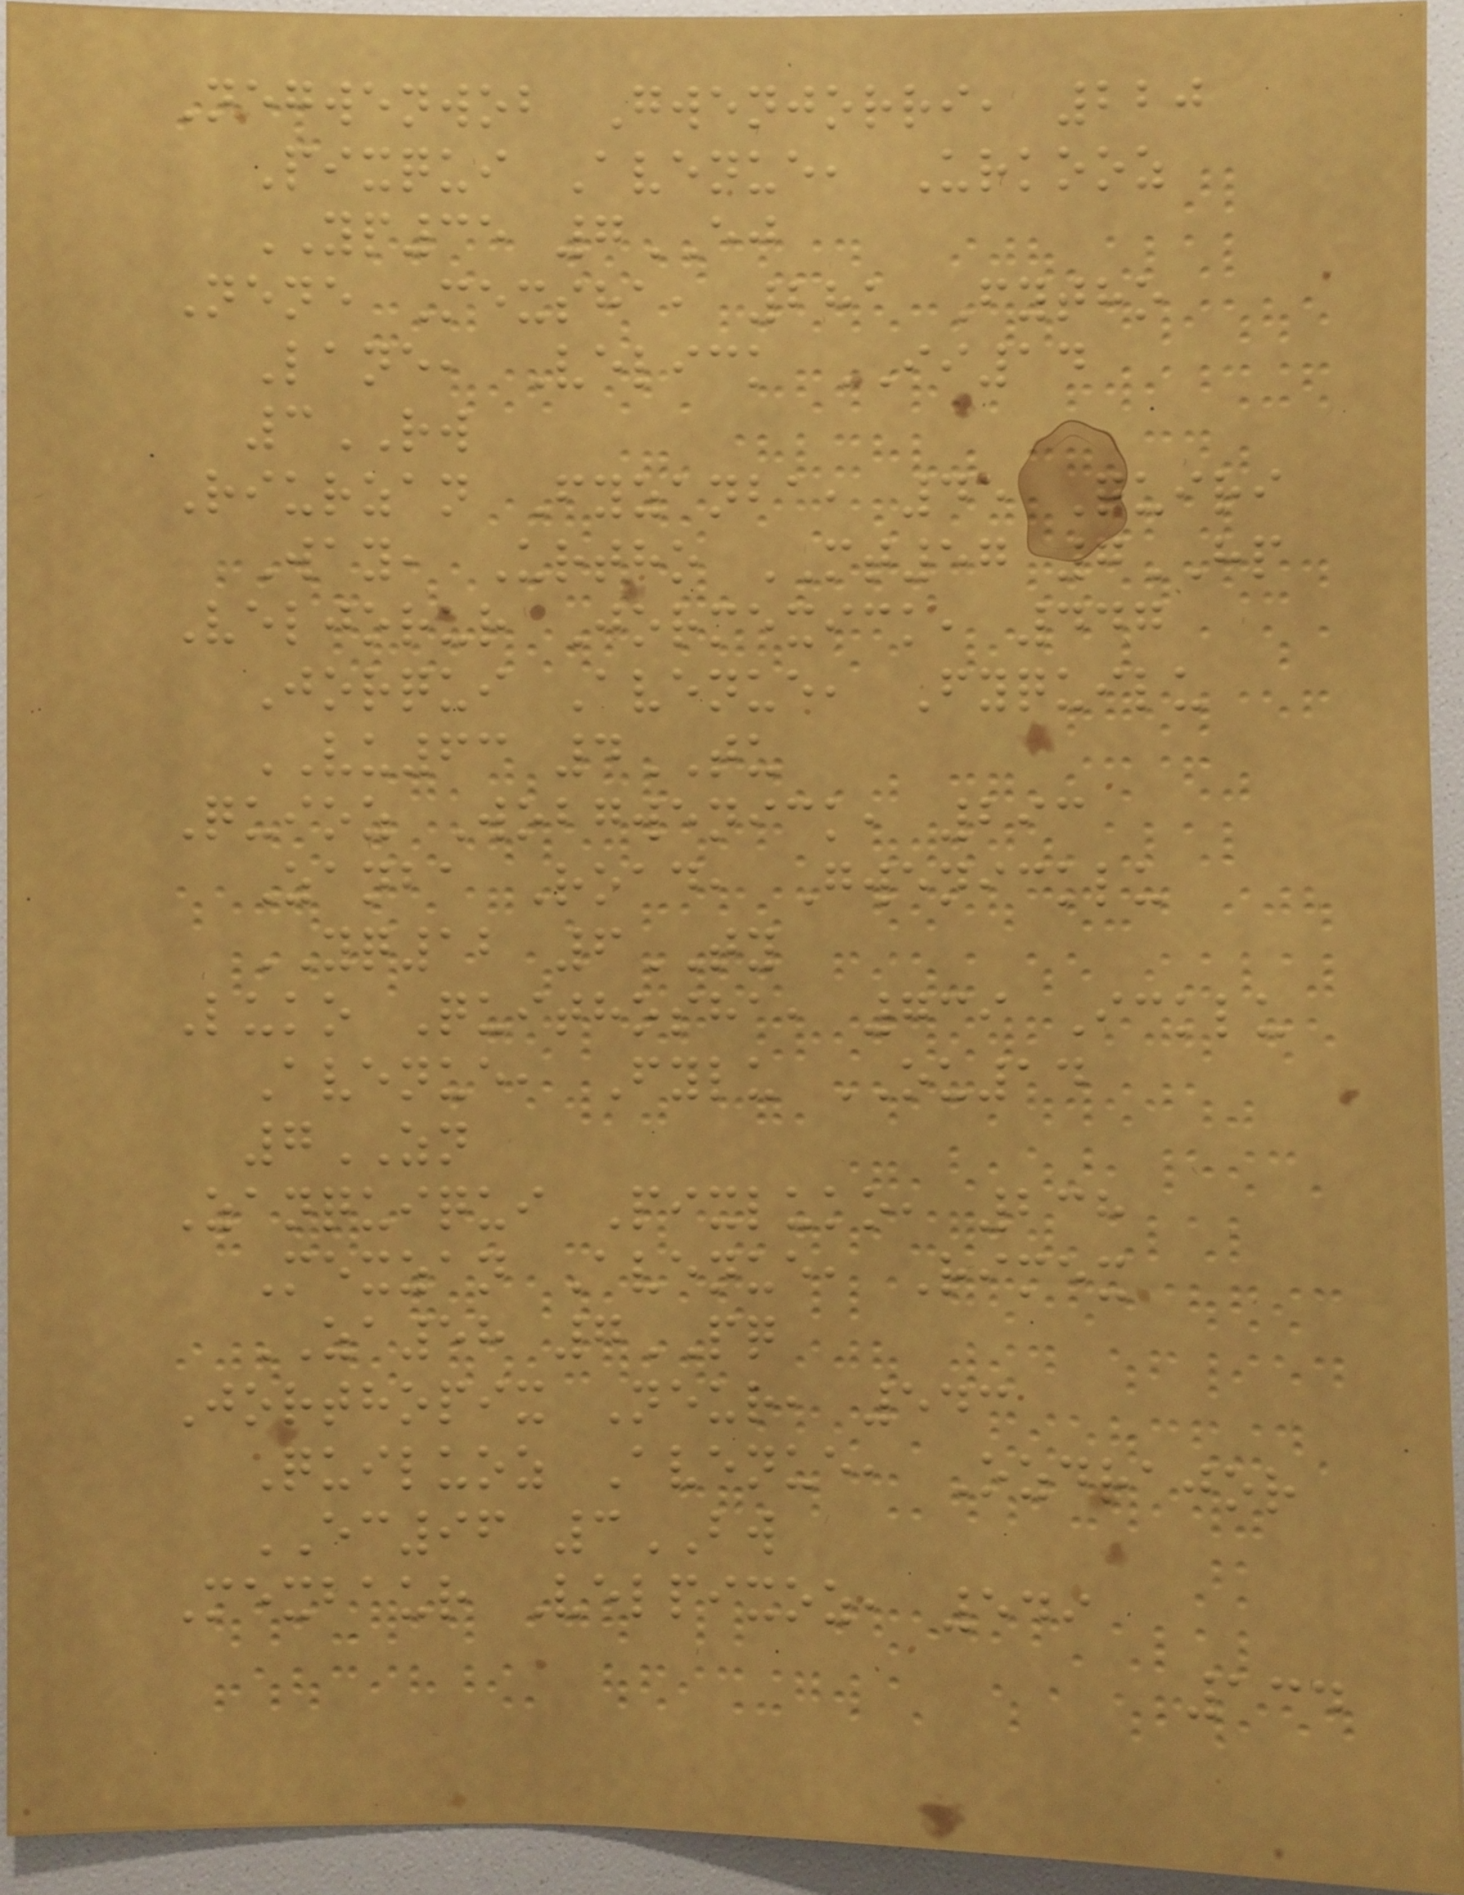Negwenwob Gwenjorri, 220
Pixqui Avenue, Urkooz
YP35 7EJ
Nene Mexsha, 281 Fytho
Lane, Velick II14
3RW
Riurzan Fyzanba, 45 Quiri
Way, Urtho MT57 7HP
Veljorur Jormexick, 447
Jorqui Avenue, Fyquilu
VU63 4TU
Quioz Wobgwenick, 293
Zanba Road, Gwenicklu
YQ12 6TY
Luko Quithosha, 739 Icklu
Avenue, Fylu OU14
7ZN
Zanquiqui Pixluko, 238
Mexzan Avenue, Rimex
ZA58 7PQ
Jorthopix Neur, 543
Quiluoz Avenue, Ozdrajor
EC96 3BW
Mexbaur Velpixoz, 549
134
